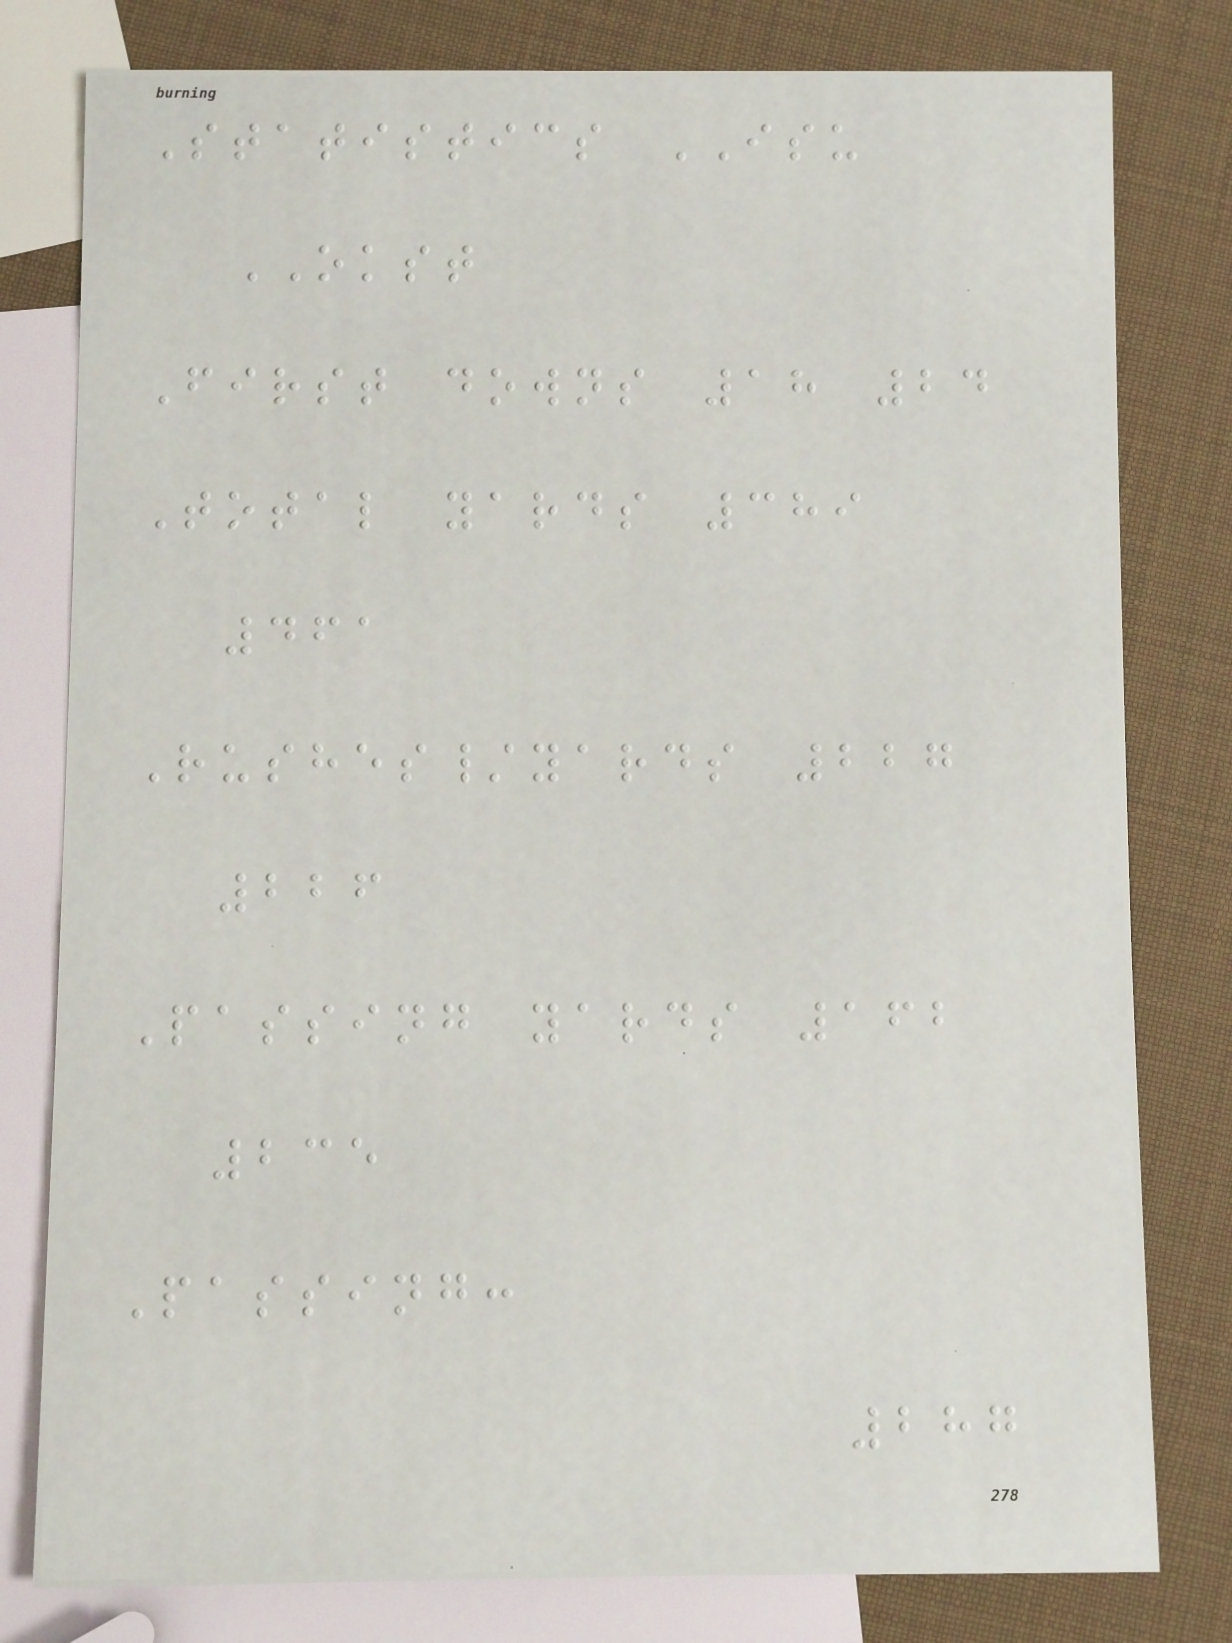Statistics ISU
OKST
First downs 18 24
Total yards 389
461
Rushes/yards 227
226
Passing yards 162
235
Passing:
287
